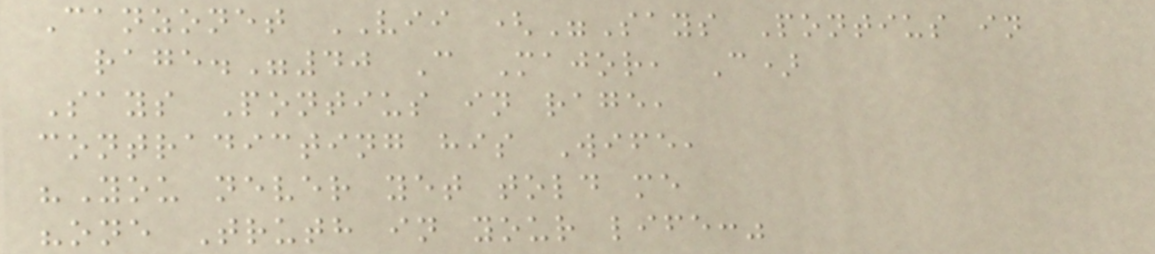Canzonet VII ("Says Pontius in
rage."40 C Major, C)
Says Pontius in rage,
contradicting his Wife,
"You never yet told me
"one Truth in your life:"
